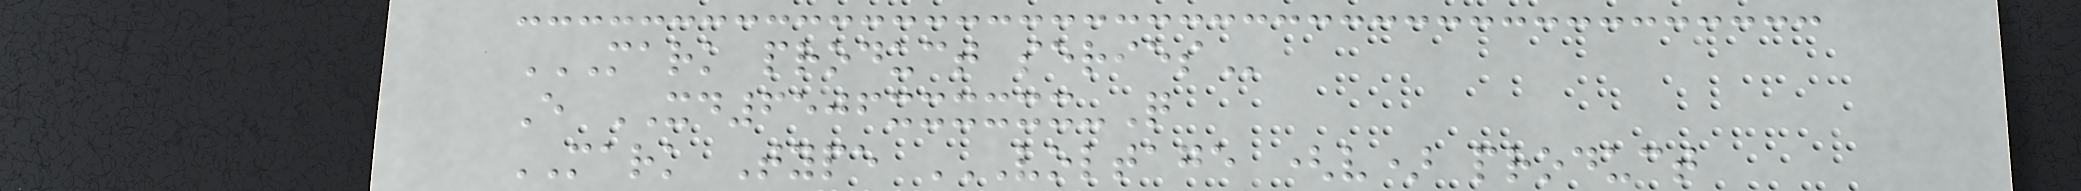MARK PRODUCT SERIES
E XD6506xxxxxx-Q
MARK Type VOLTAGE (V) PRODUCT
